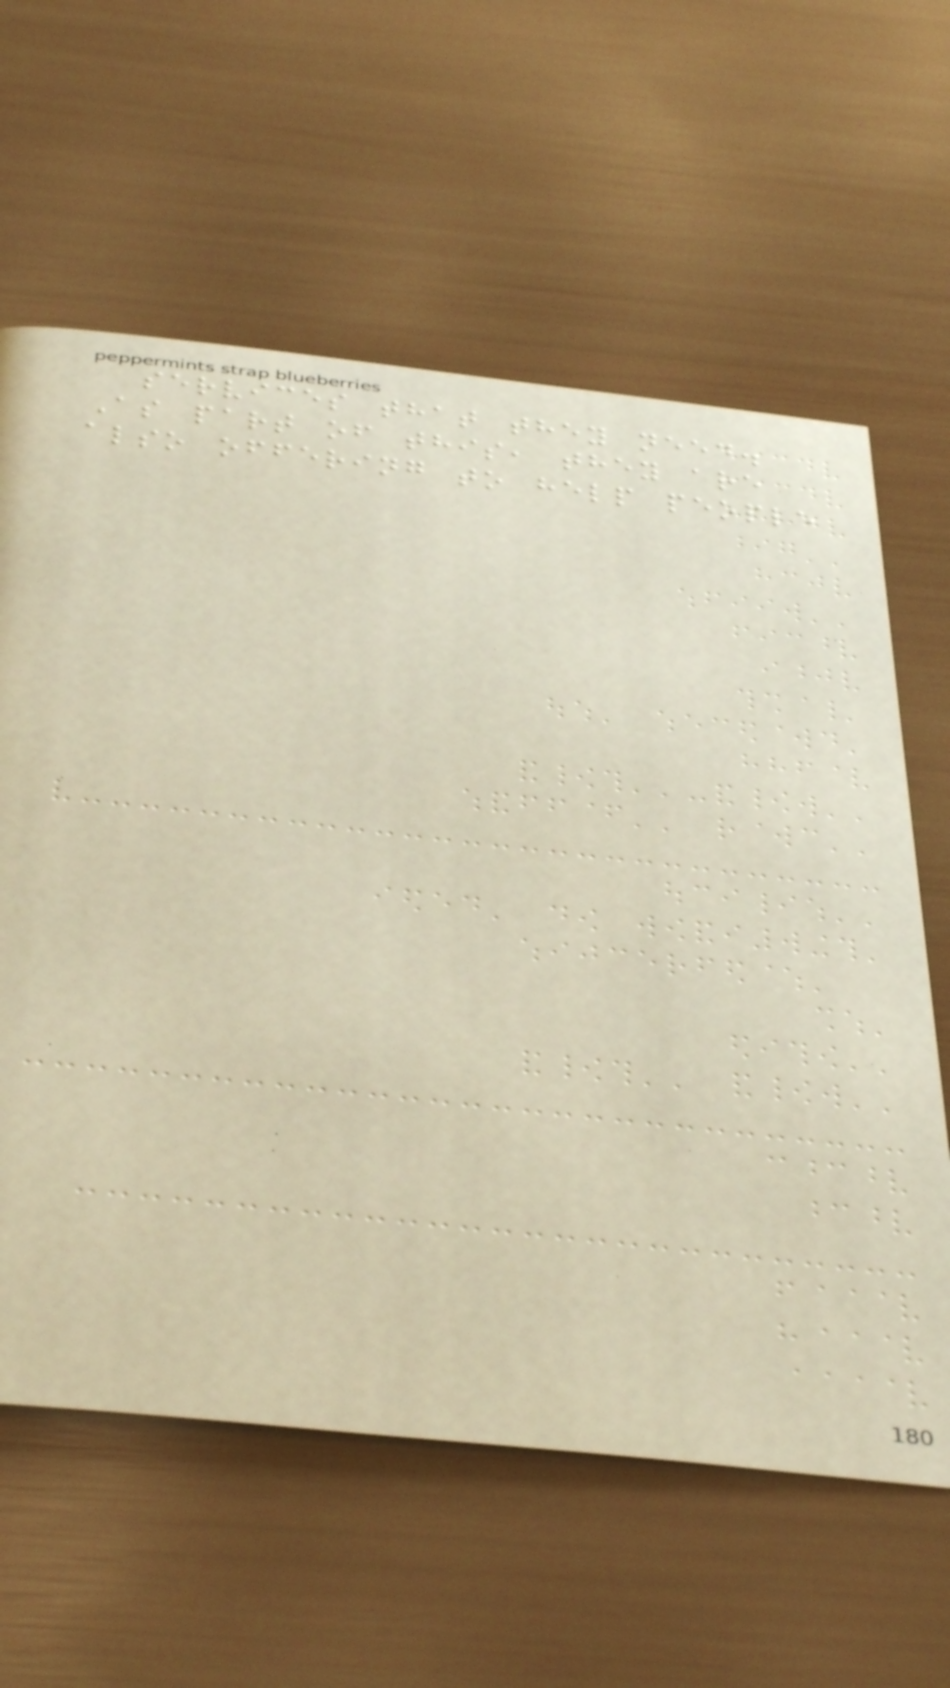services that they need.
As part of this, they are
also offering to help people
